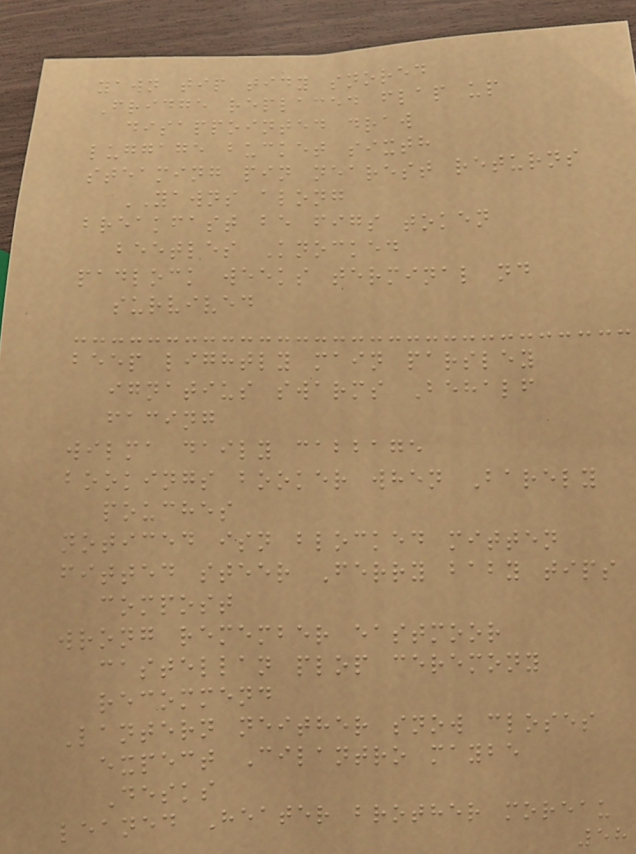yawn tip tidy snored
Fridge replaced flap up
disappointed draw
luggage bucket sixth
steaming pin nearest returns
YAWNS along
breakfast be figs token
beetles Knocked
padlock weeks terminal nd
survived
beep lightly main parsley
ignatius swarms Behalf
facing
wilma daily cabbage
bookings booker when Barely
pouches
noticed isn blocked mitten
fitted steer Ferry baby tips
compost
wrong remember eastmoor
castellan plop ceremony
recommend
Lantern neither snow closes
expect Cilantro maybe
Desks
leaned Heater brother moreau
58
